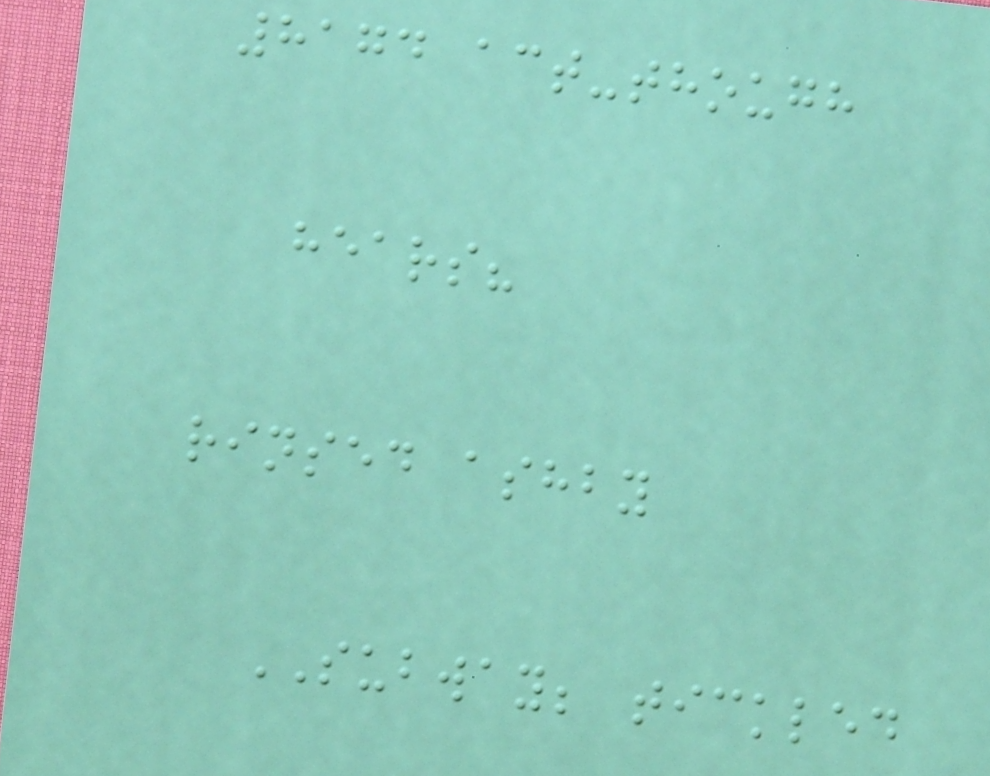8174 act-though
hears?
rinsed ashby
SUBWAY; tickled
